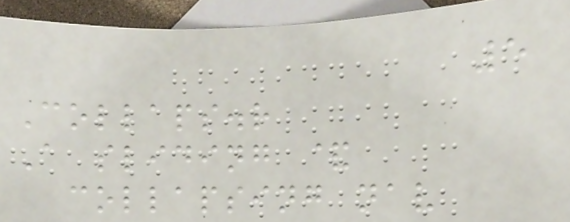5
Collaps.r
A sliding &
collapsing nav
